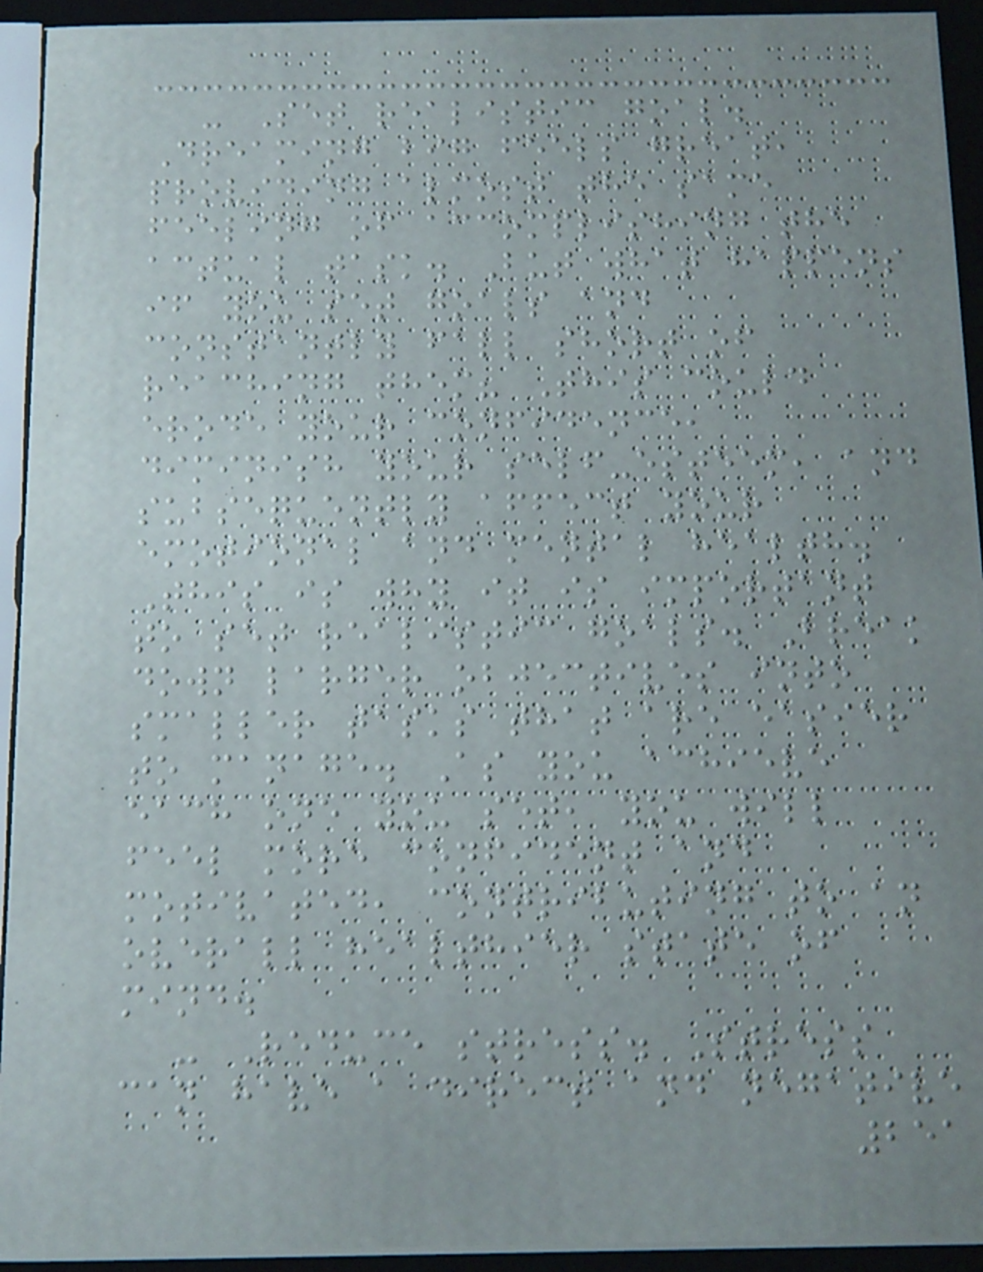- Set realistic goal.
Dreaming big feels great,
providing almost the same
feeling of accomplishing the
actual task. But what happens
if you set goals and
constantly fall short of
reaching them? This could
erode your confidence,
diminish your self-esteem, and
subsequently affect your
emotional and mental health.
This is why it is important
to set realistic goals. Break
down larger objectives into
smaller tasks that are easier
to manage. As you achieve
each one you set, you will
feel more confident and
motivated, contributing to an
overall healthier state of
mind.
- Reduce stress. Stress
can have a direct and negative
251
